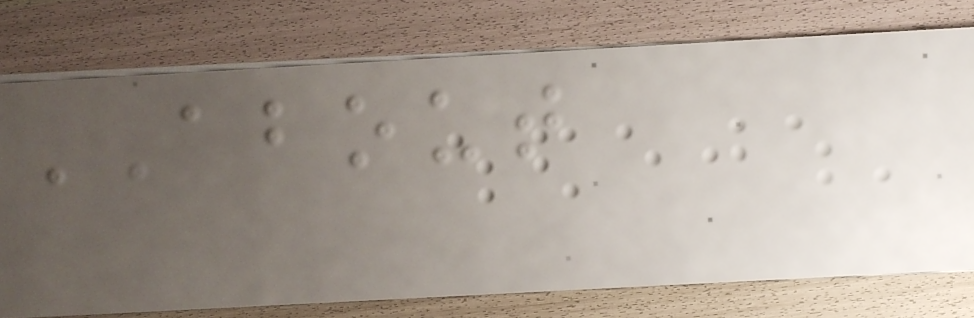ABOUT
